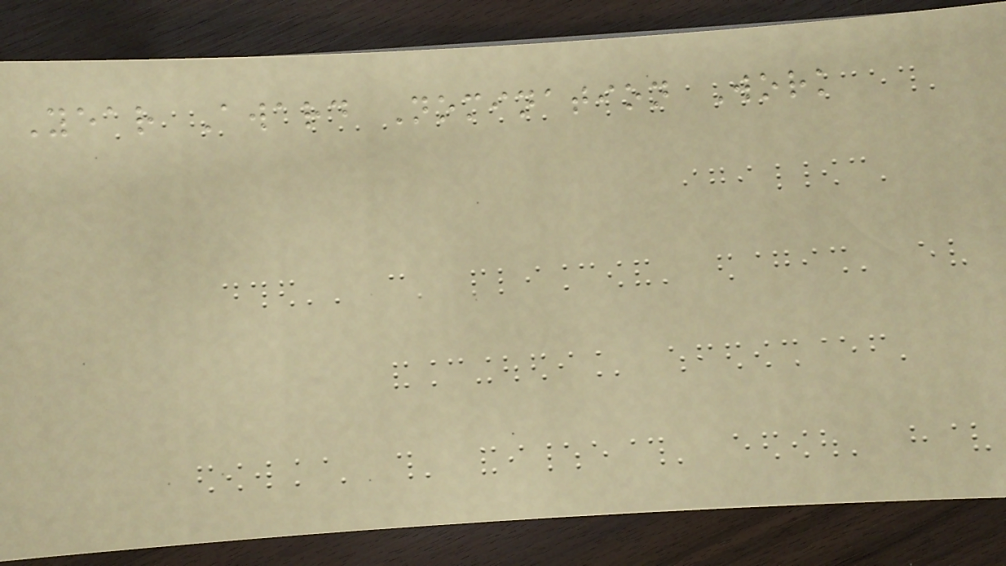Year Award Nomination Work
